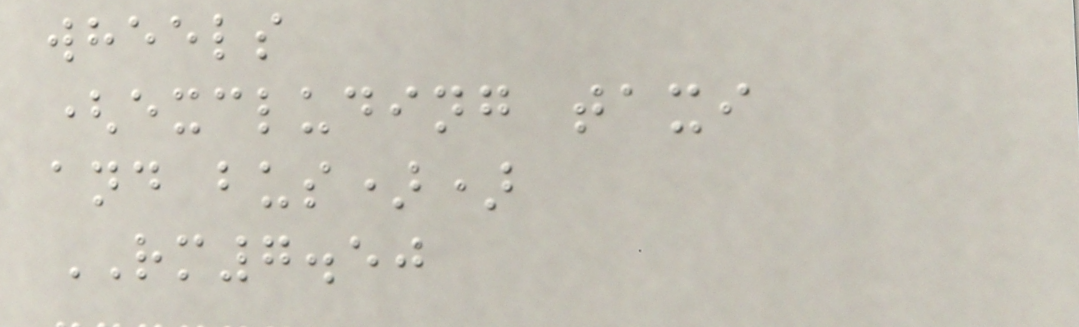wheels
(excluding taxi
and bus))
RM7.50
